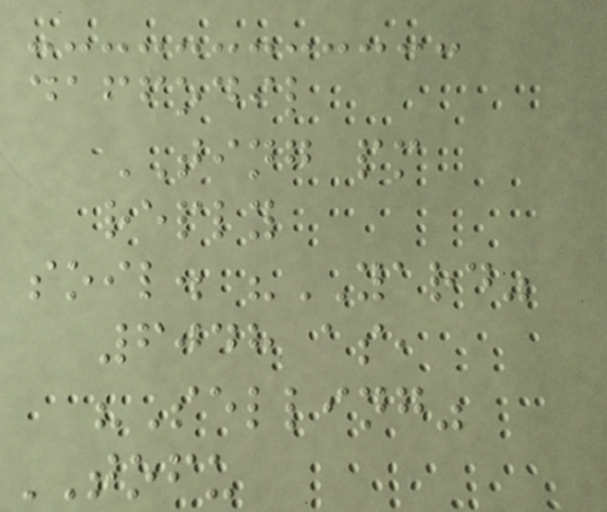daffodil
TING pm
reply
soil. "YARD"
6048 as,
"Selling"
TOFU
